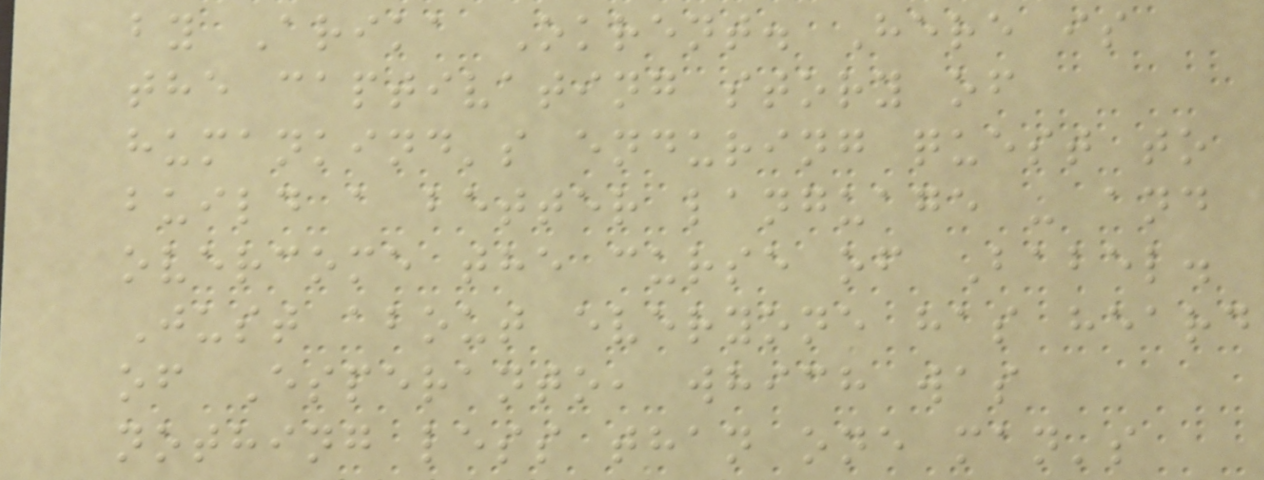by Arika Okrent. Here is
the captivating story of
humankind's enduring quest to
build a better language - and
overcome the curse of Babel.
Just about everyone has heard
of Esperanto, which was
nothing less than one man's
